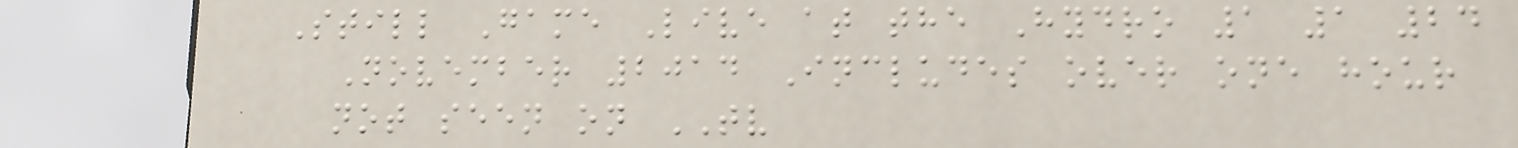Still Game Live at the Hydro 1 1 24
November 2014 Includes over one hour
not seen on TV
